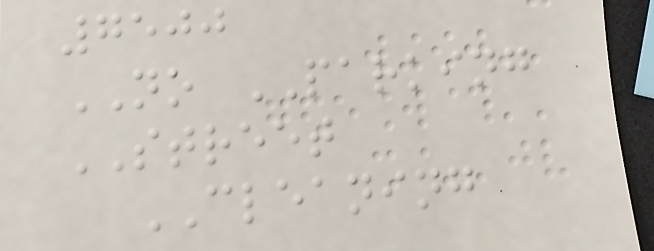7500
NO PARKING
STREET
CLEANING
